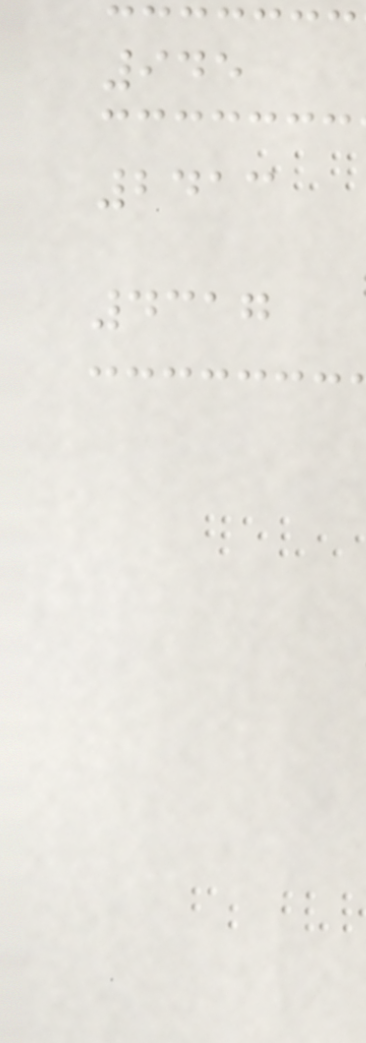945
2413
4317
